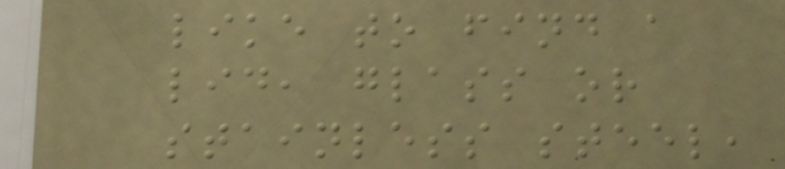like to find a
lid, glass or
stainless steel,
